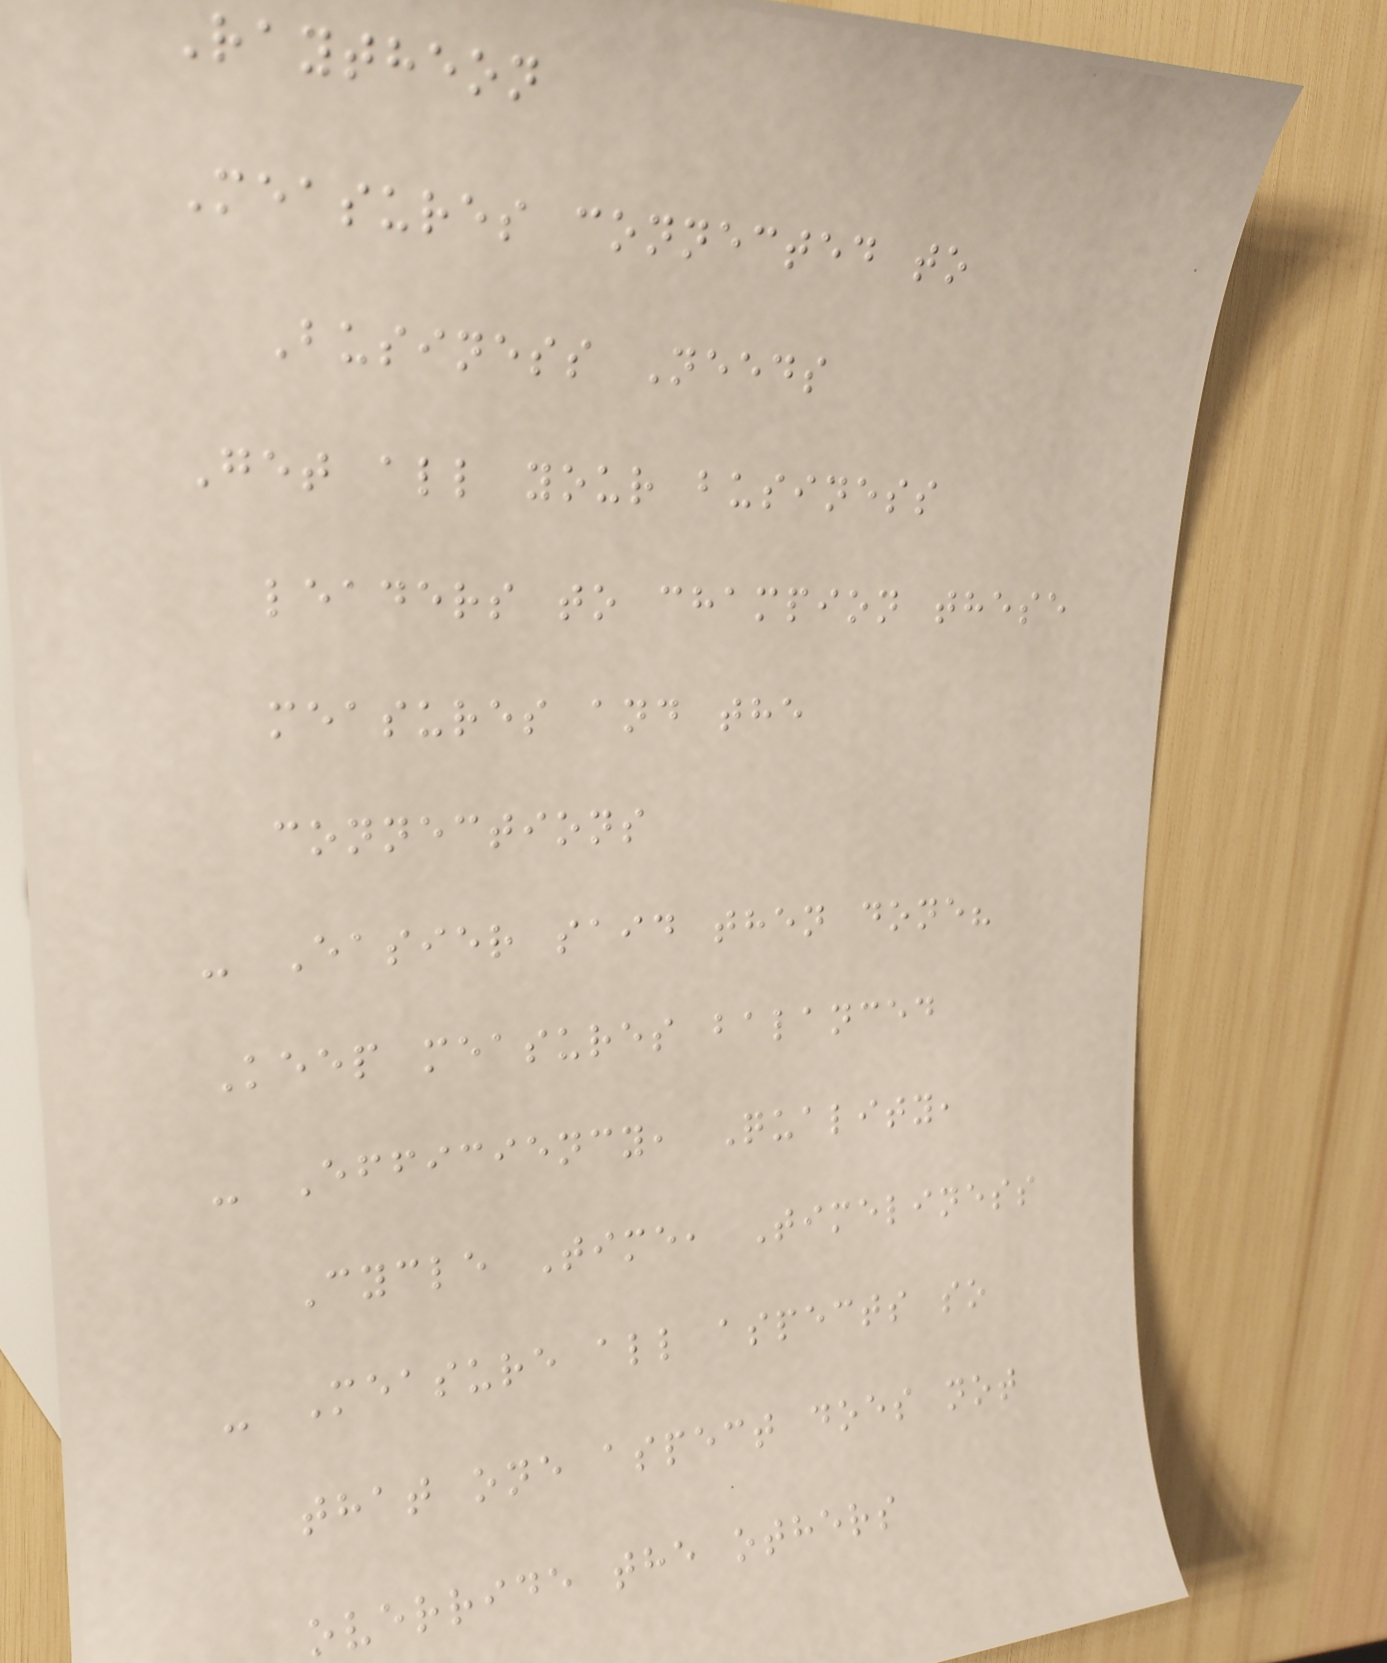Raytheon
Measures connected to
Business Needs
Get all your business
leaders to champion these
measures and the
connections
- Easier said then done?
Keep measures balanced
- Efficiency, Quality,
Cycle Time, Timeliness
- Measure all aspects so
that one aspect does not
override the others
